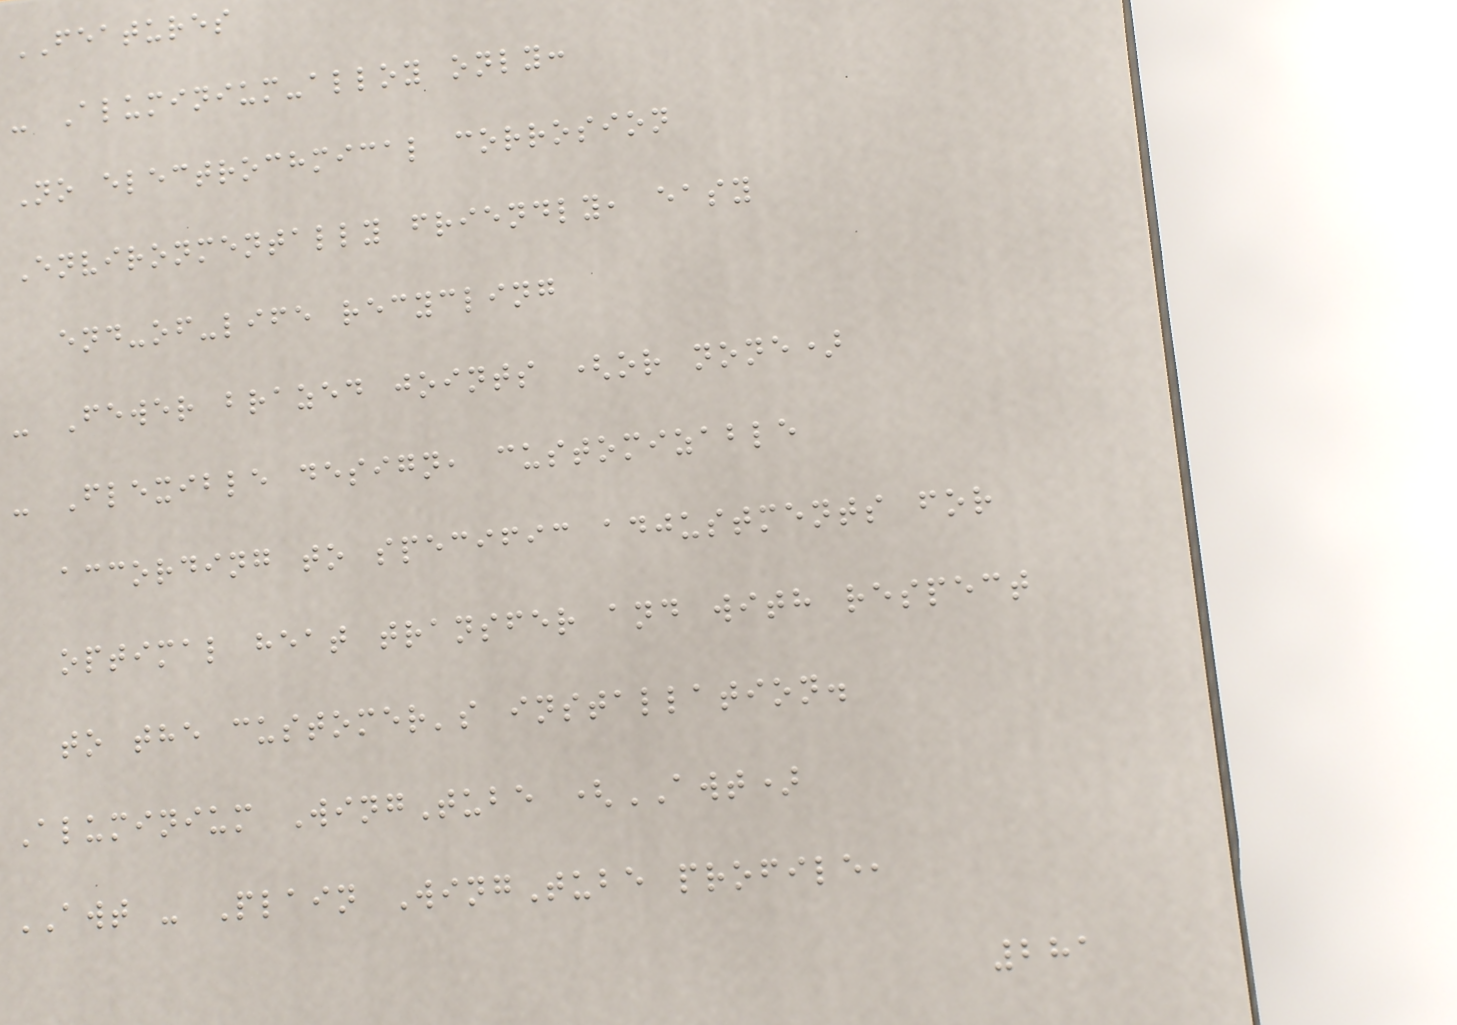FEATURES
- Aluminium-alloy only:
No electrochmical corrosion
Environmentally friendly, easy
end-of-life recycling
- Fewer brazed joints (or none)
- Flexible design, customizable
according to specific adjustments for
optimal heat transfer and with respect
to the customer's installation.
Aluminium WingTube (AWT)
AWT - Plain WingTube profile,
281
